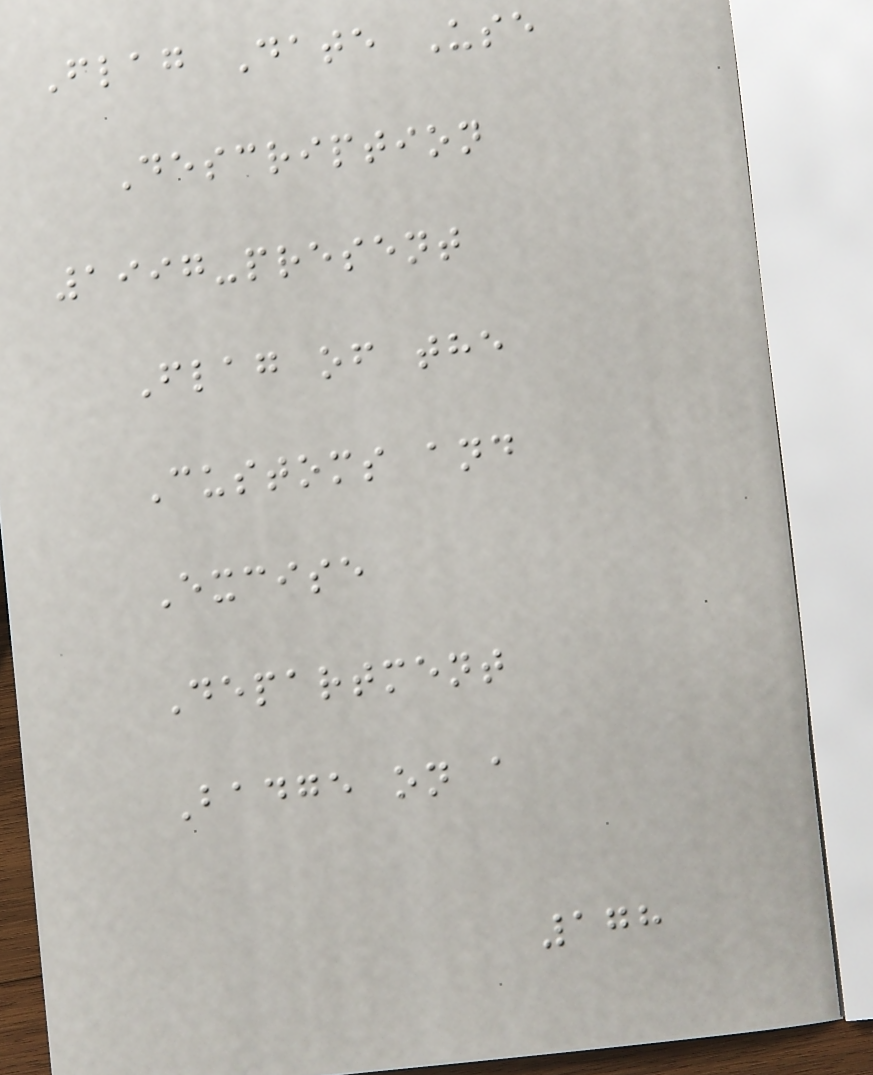Flag Date Use
Description
1997-present
Flag of the
Customs and
Excise
Department
Badge on a
178
